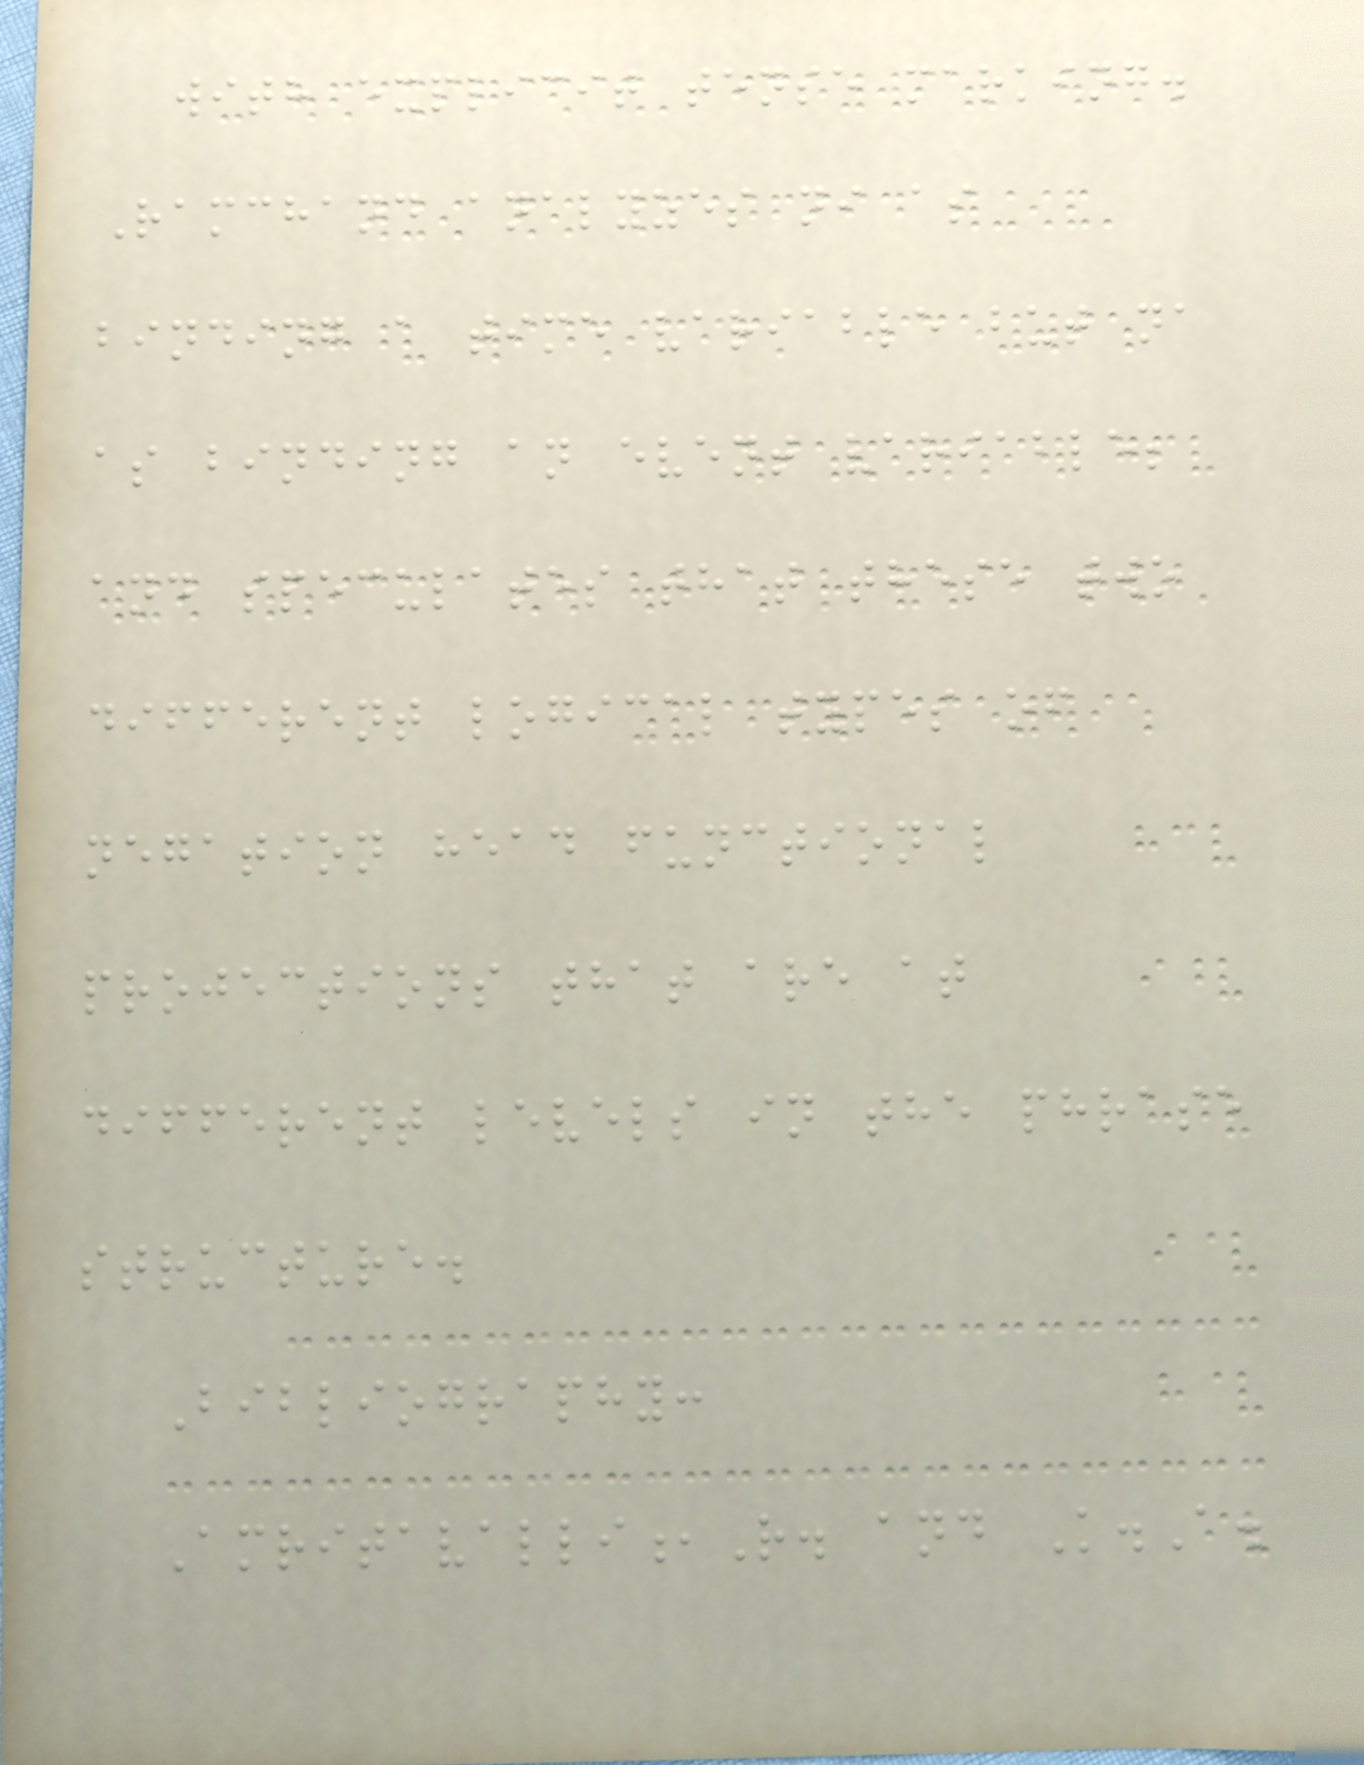with explicit tense marking.
Ramchand analyzes ni as
binding a time variable but na
as binding an event variable;
and speculates that these two
different logical types of
negation head functional
projections that are at
different levels in the phrase
structure.
Bibliography:
Amritavalli,R. and K.A.
